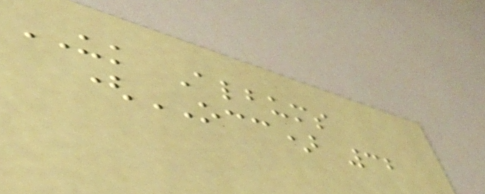UK Albums
(OCC) 32
